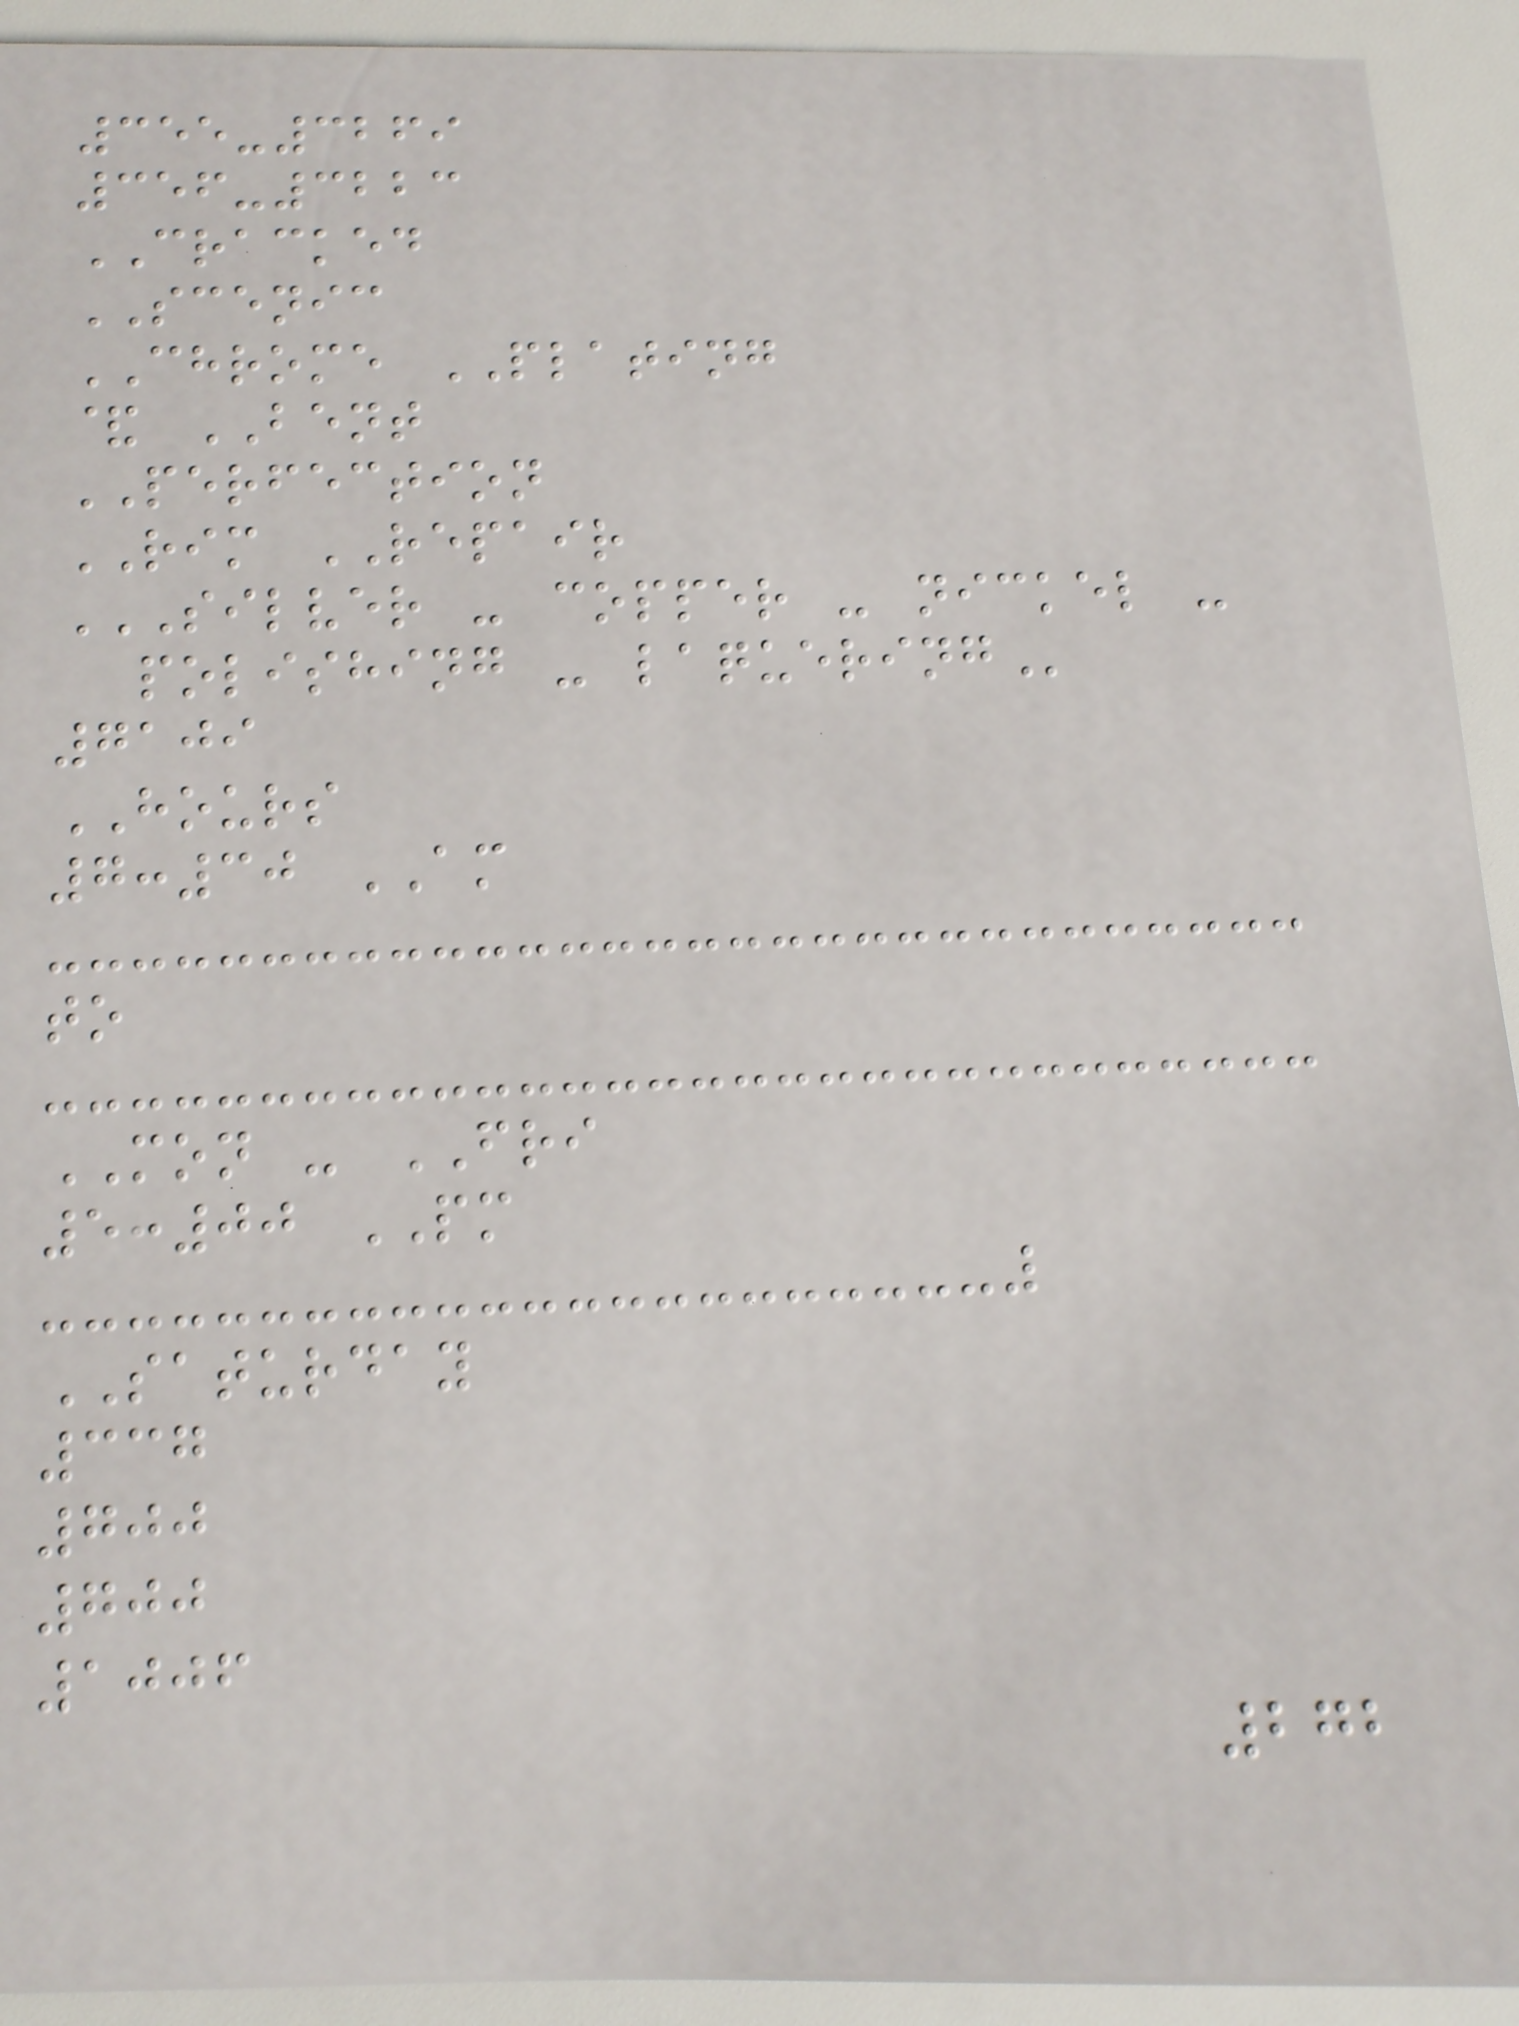355-3269
356-3223
CRACKED
SCENIC
CHROME PLATING
& BENT
PERFECTION
RIM REPAIR
SILVER - COPPER - NICKEL -
POLISHING - LAQUERING
7109
HOURS
7:30 AM
to
MON - FRI
5:00 PM
SATURDAY
337
700
700
1006
272
